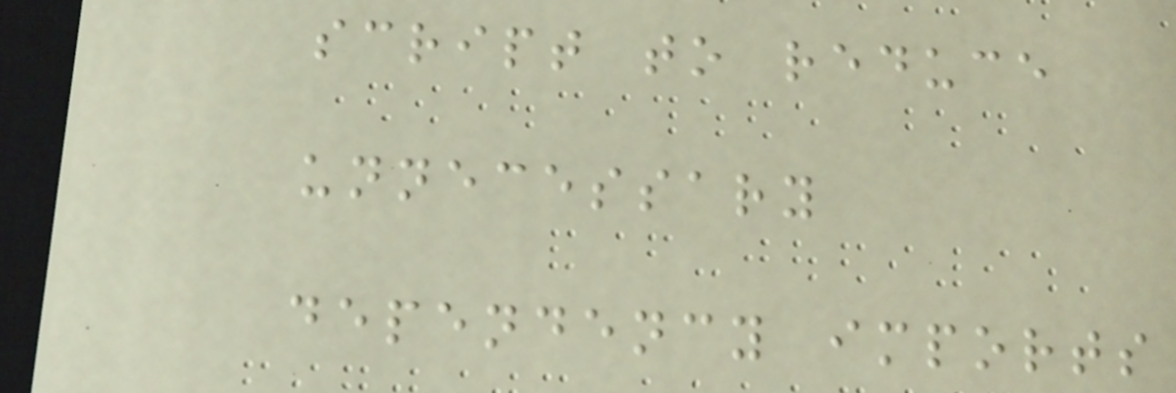script to reduce
unnecessary
dependency imports
